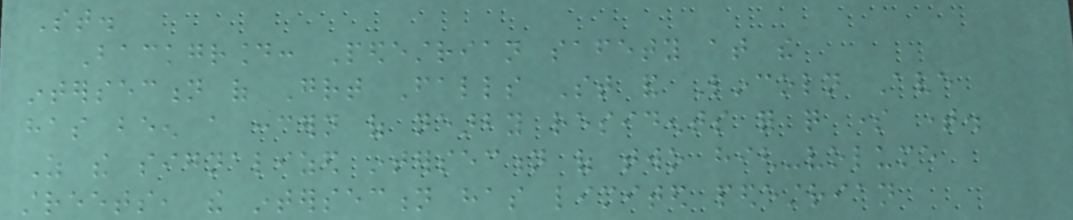St.
Background: Pedestrian safety at the
intersection of Great Falls St and Lincoln Ave
has been a concern of nearby residents for quite some time.
As the signalized intersection of two high-volume
streets, the intersection has limited pedestrian
